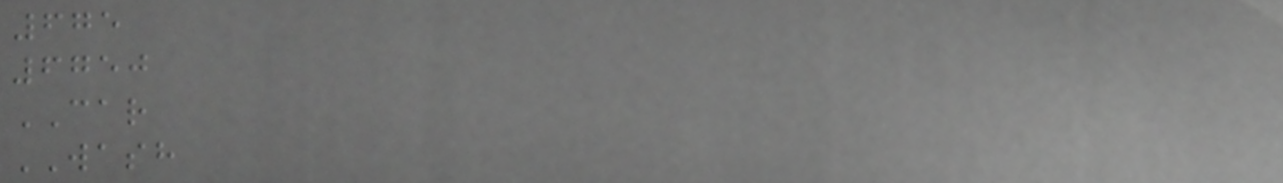675
6750
CAR
WASH
